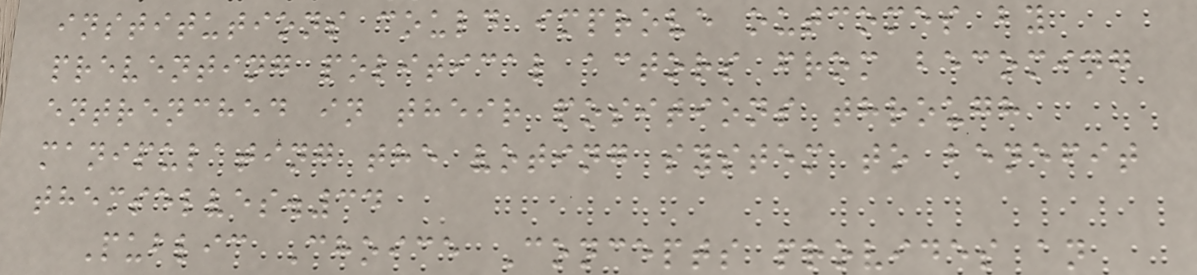institutions could improve outcomes by
preventing political actors from becoming
entrenched in their positions through
manipulating the voting system to benefit
themselves.34
Public Choice Concepts provides an
